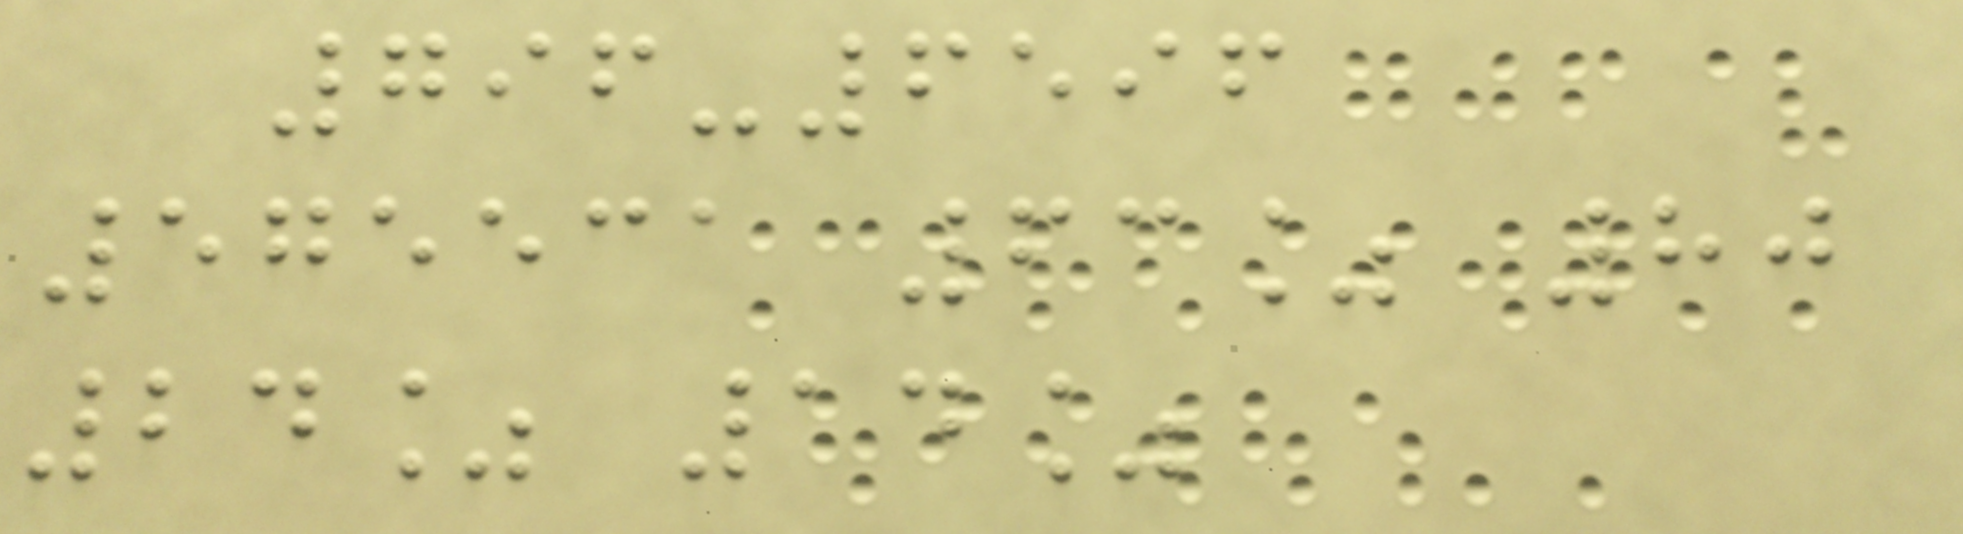796-6596
575531 63% 80
24% 14%
